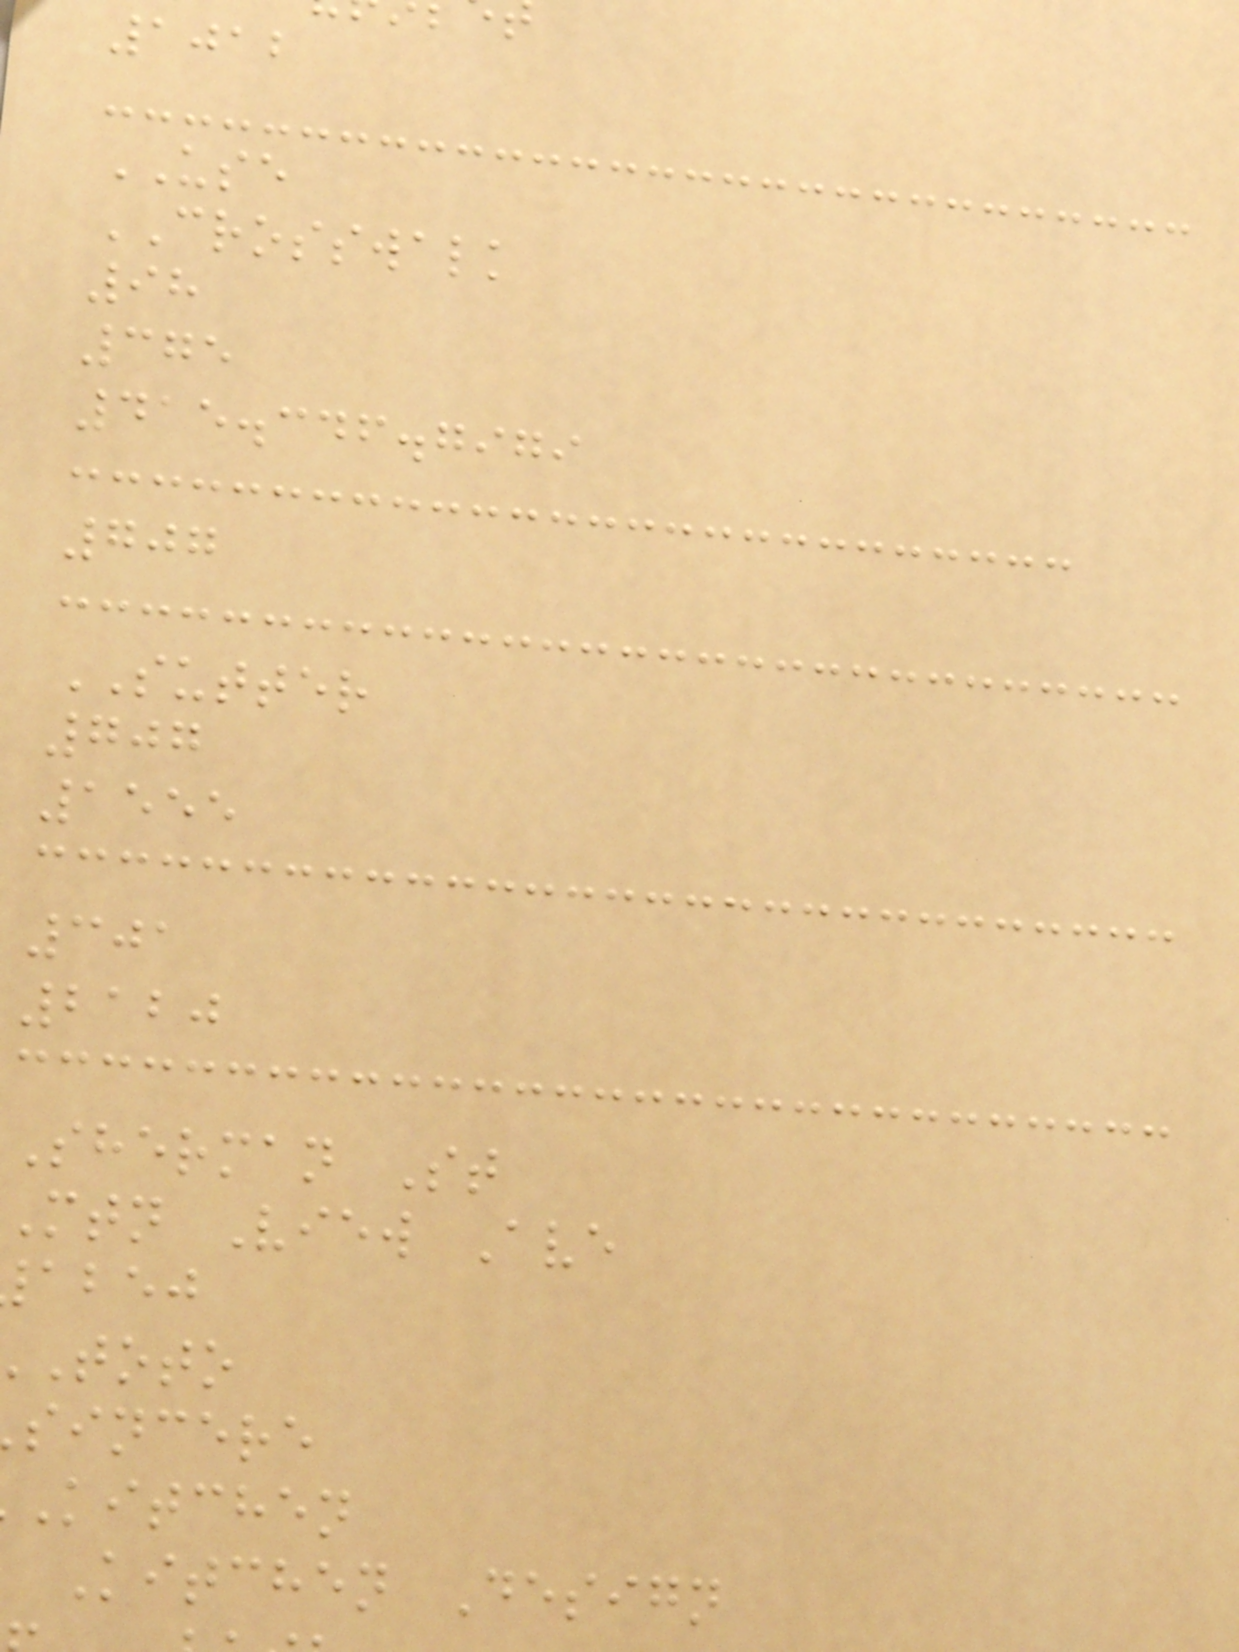1012
USE
CROSSWALK
98
375
415.346.7979
707
SUTTER
707
1555
301
2120
Sherman St
mtn View Ave
abej
toto
sincere
kitchen
Kitchen Design
